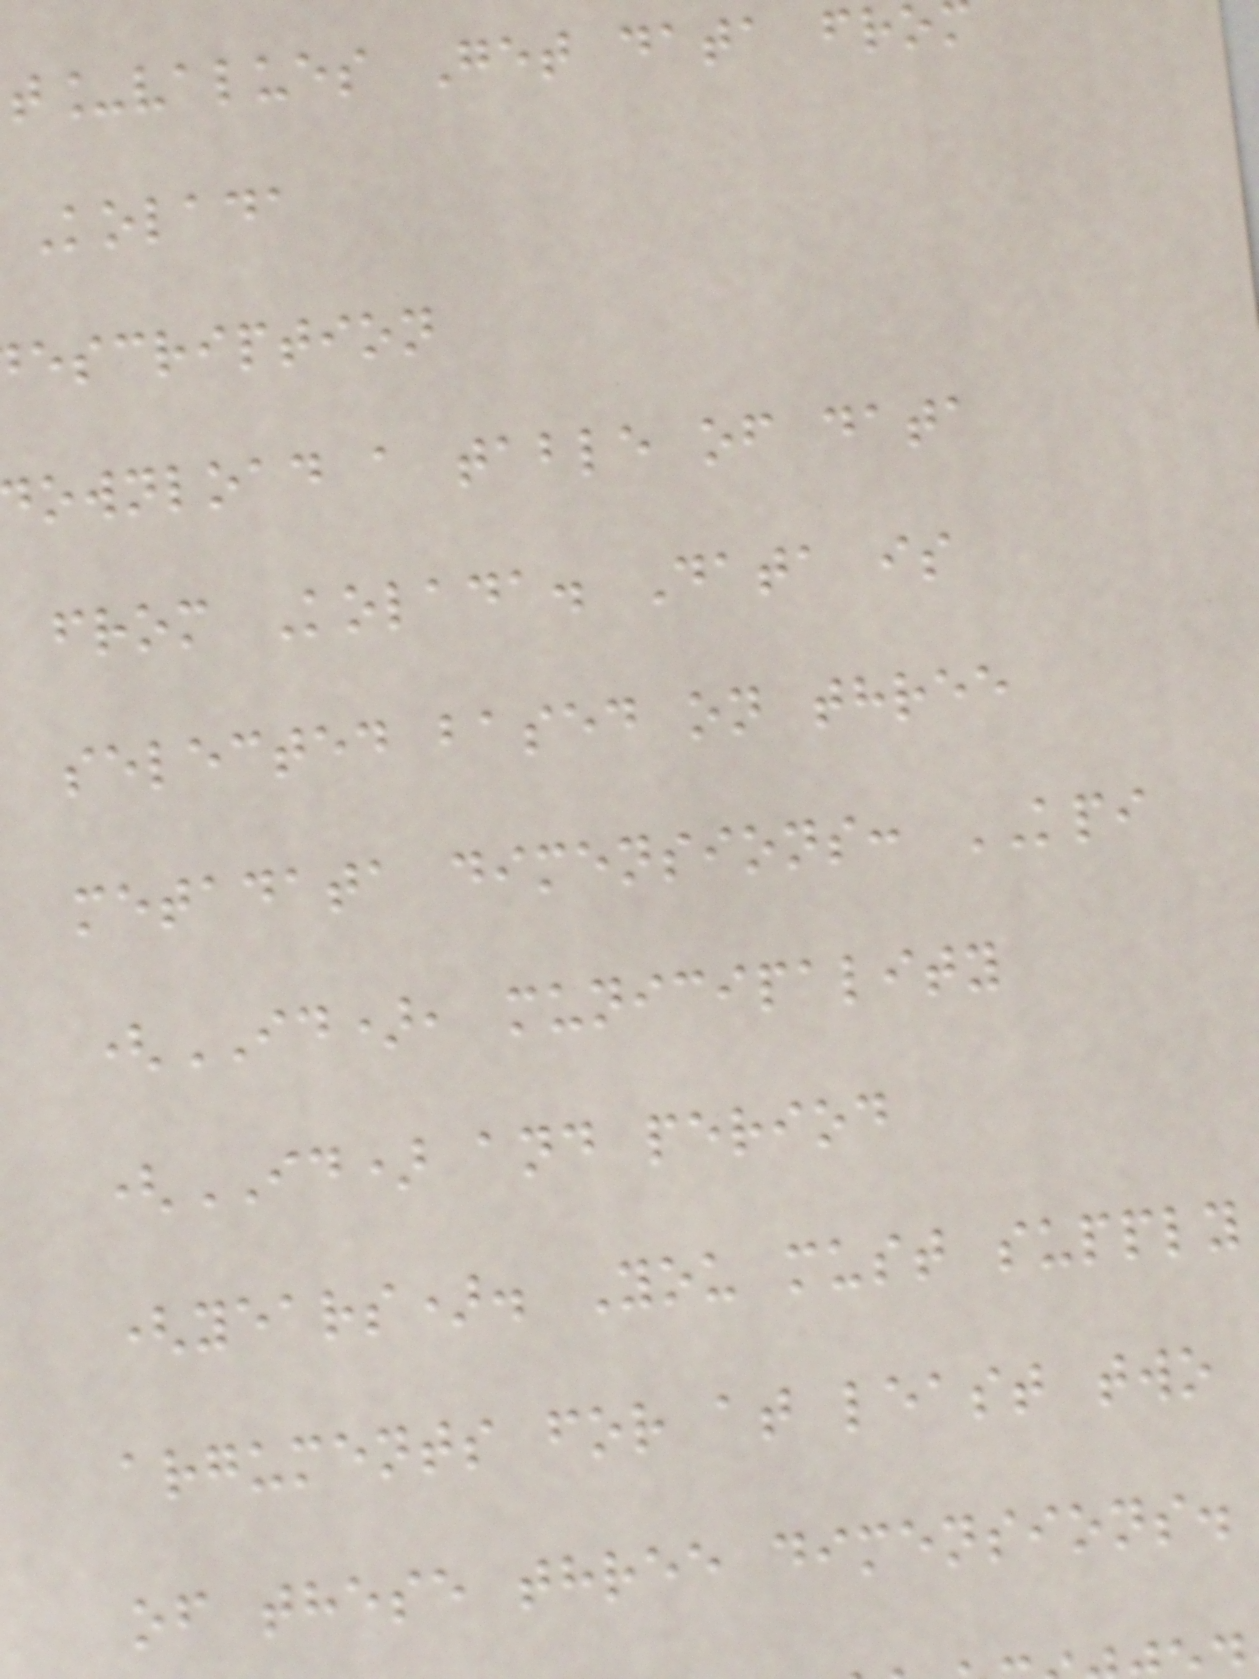t_values Get data fro
Kolada
escription
ownload a table of data
from Kolada. Data is
selected based on three
metadata dimensions: KPI
(ID), municipality
(ID) and period
(years). You must supply
arguments for at least two
of these three dimensions.
